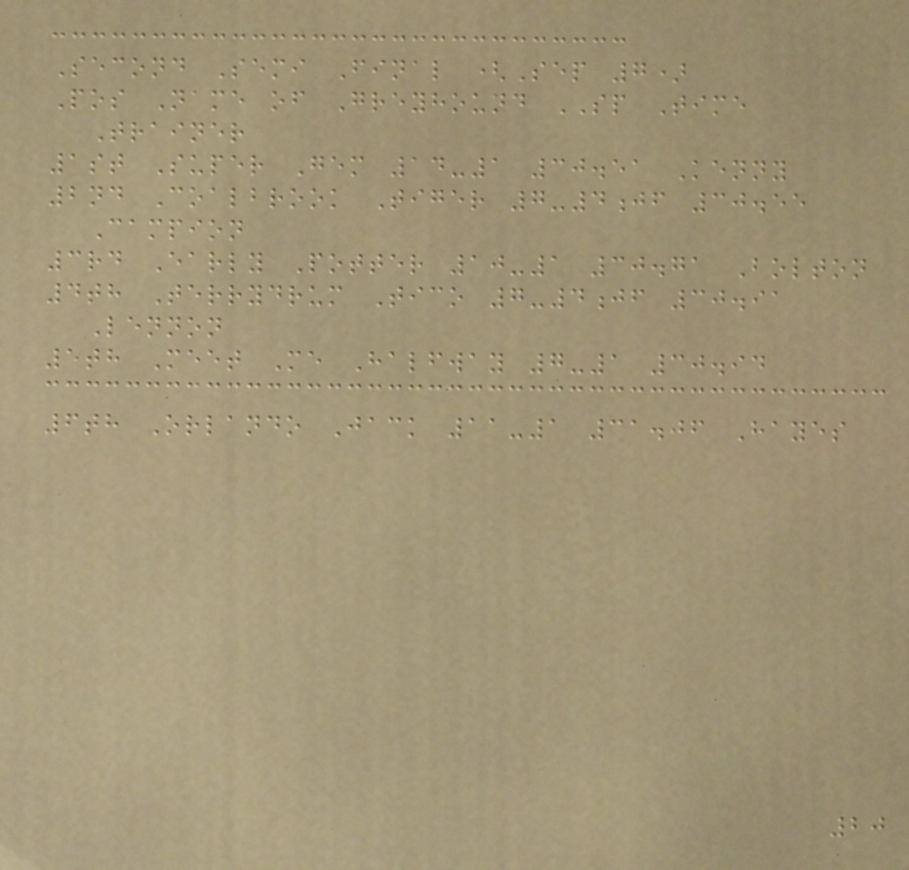Second Semi Final (Sep 7)
Pos Name of Greyhound SP Time
Trainer
1st Super Gem 14-1 30.51 Kenny
2nd Coalbrook Tiger 7-4jf 30.55
Campion
3rd Early Potter 10-1 30.71 Bolton
4th Terrydrum Tico 7-4jf 30.91
Lennon
5th Meet Me Halfway 7-1 30.94
6th Orlando Jack 11-1 31.06 Hayes
20
